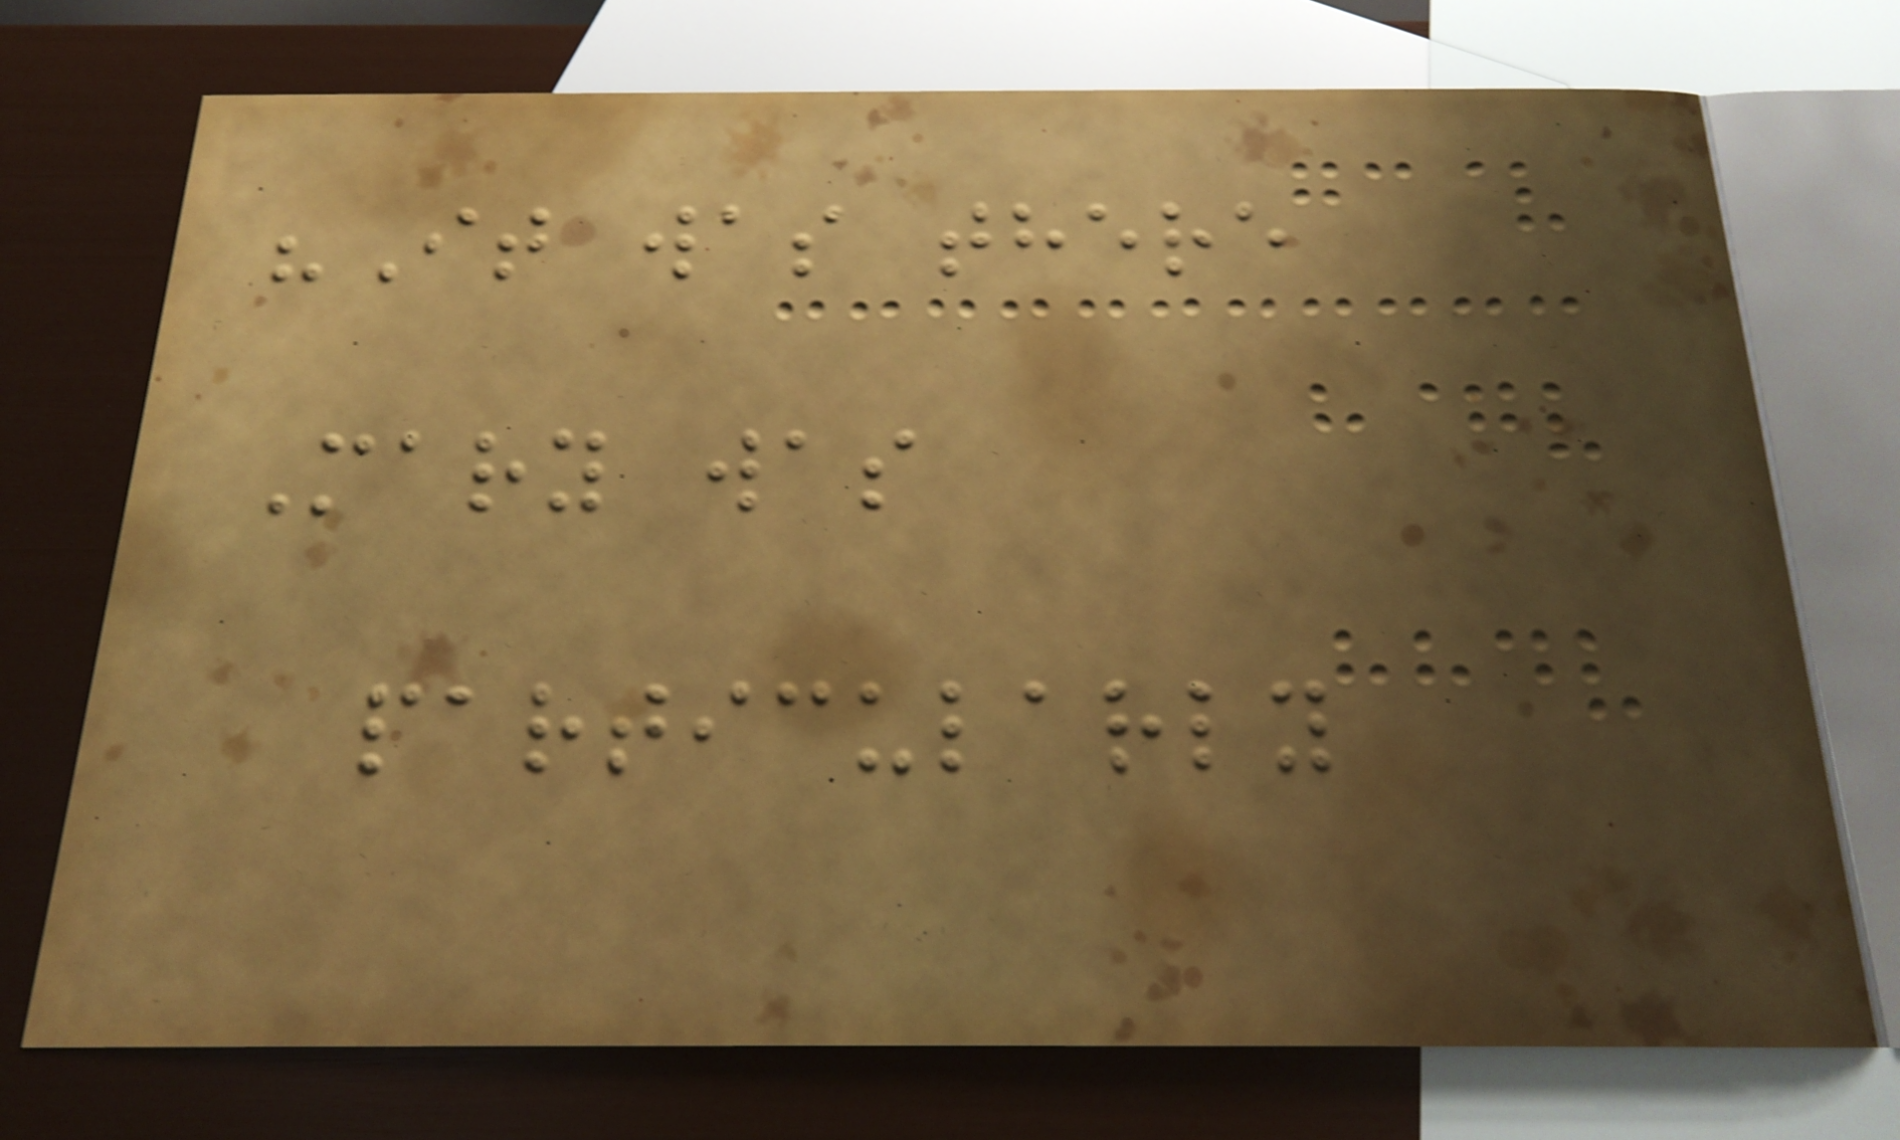"It was there
Mary was
particularly
